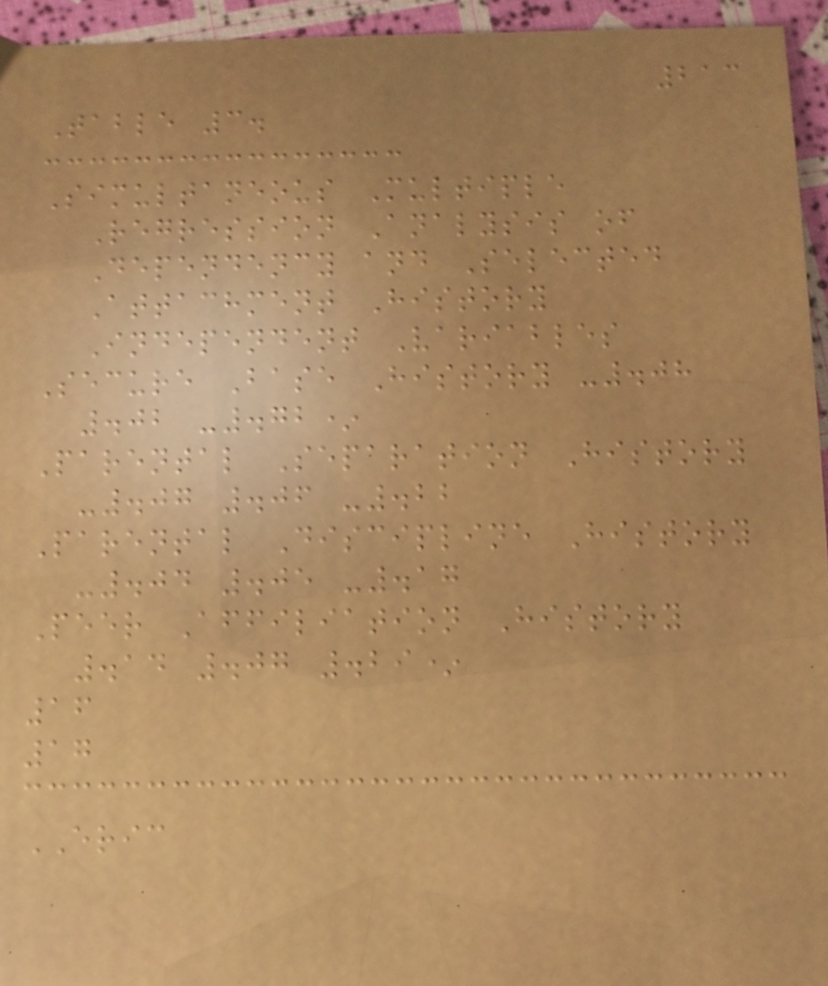213
Table 3.
Simultaneous Multiple
Regression Analysis of
Dependency and Selected
Attachment History
Independent Variables
Secure Base History -.08
.02 -.72*
Parental Separation History
-.07 .06 -.22
Parental Discipline History
-.04 .05 -.17
Peer Affiliation History
.14 .07 .29*
16
17
ERIC
